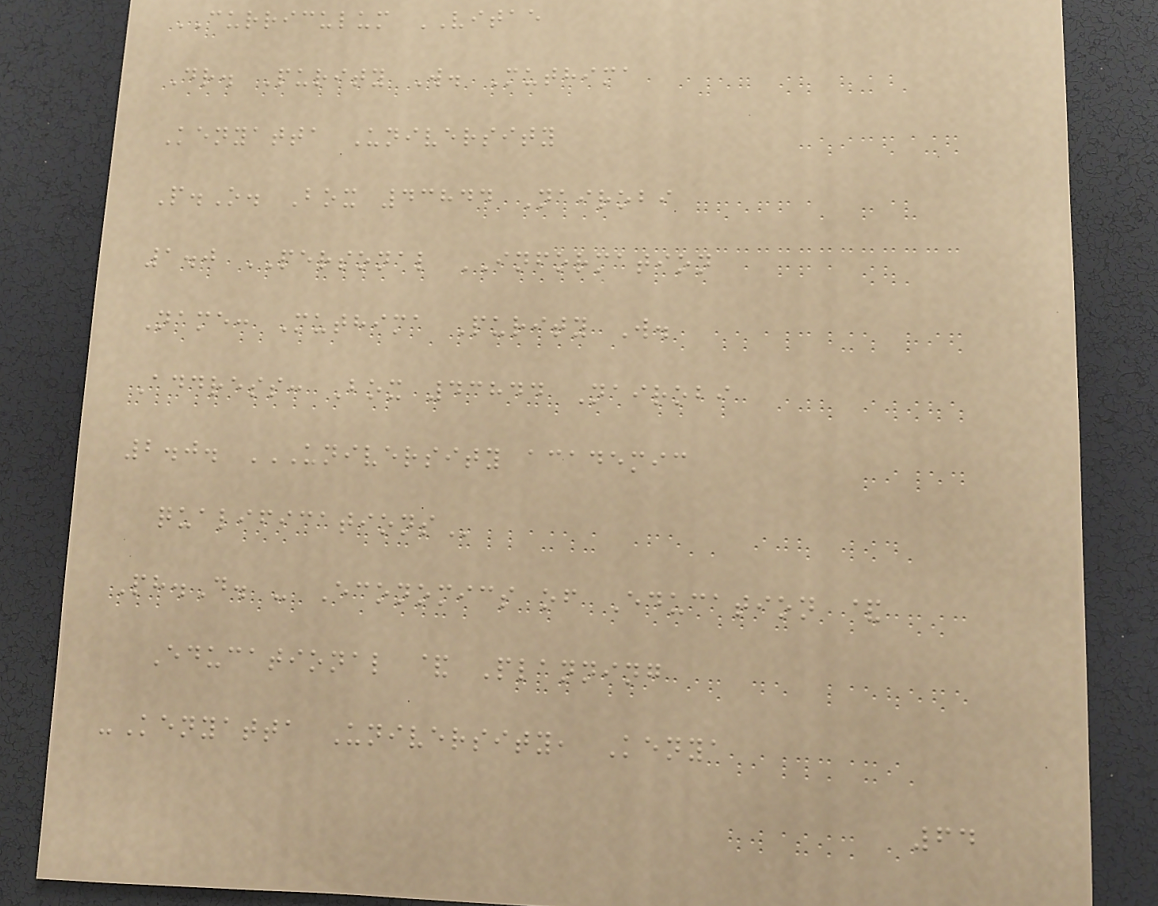CURRICULUM VITAE
Dr. Purity W. Muthima
Kenyatta University
P.O. Box 43844 Nairobi
1.0 PERSONAL INFORMATION
Name: Muthima Purity W.
Address: Box 43844 Nairobi
2.0. UNIVERSITY ACADEMIC
QUALIFICATIONS
Ph.D. - Economics of Education &
Educational & Planning
-Kenyatta University, Kenya
64
